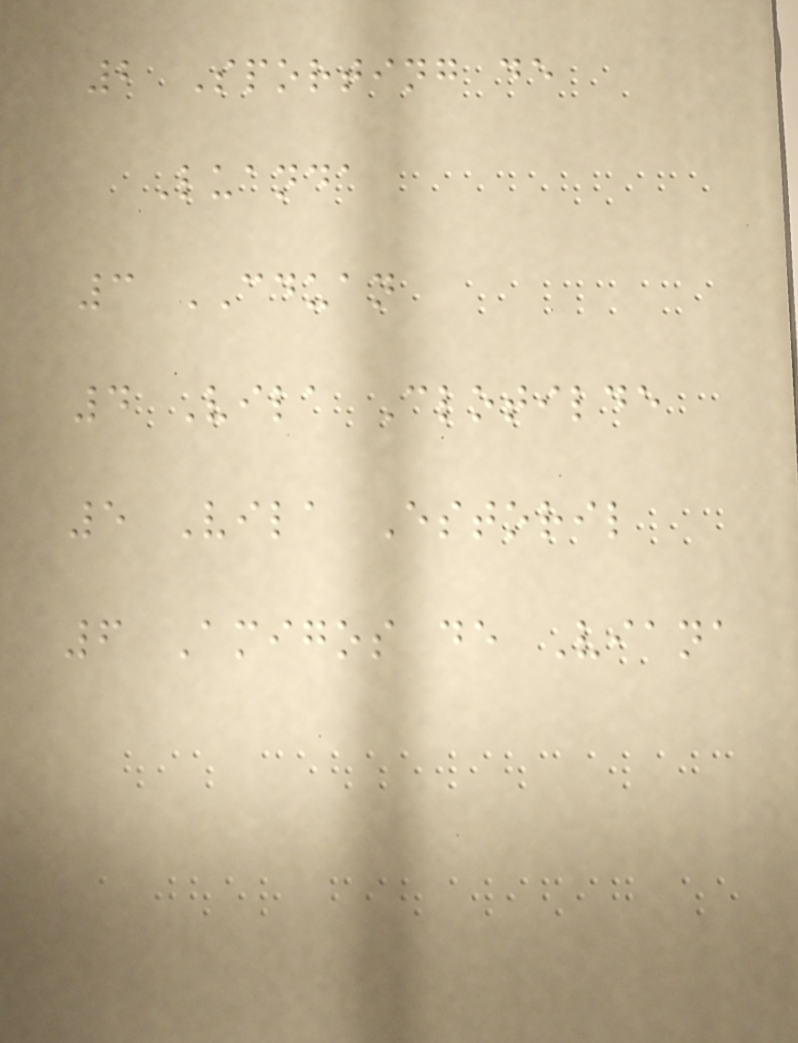2 Sporting de
Luanda
3 CDUAN
4 Vila Clotilde
5 Vila Estoril
6 Amigos de Viana
